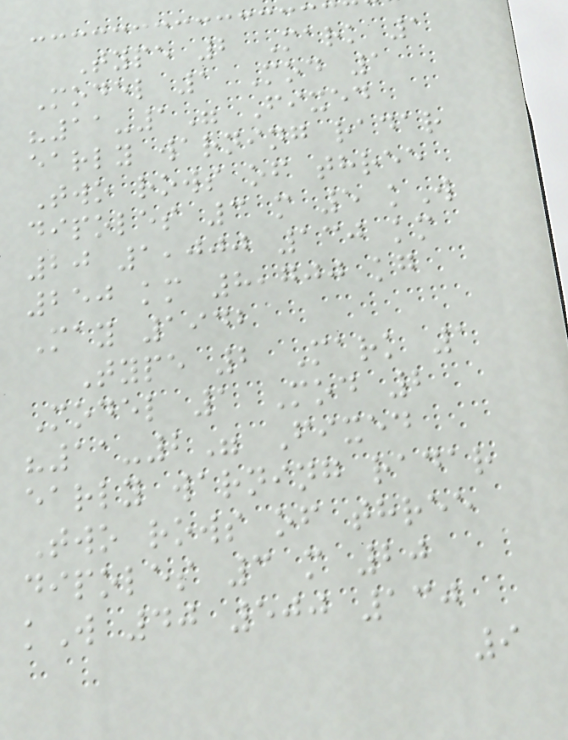Type 2 Mark 1
Model 1 Mod 1
"11-1" Fixed
early warning radar
Two rows of three
dipoles 3 m 5 kW
20 1,000 130 km
250 km 8,700 kg
May 1942
Type 2 Mark 1
Model 1 Mod 2
"11-2" Fixed
early warning radar
Two rows of three
dipoles 3 m 20
kW 40 500 130
9
